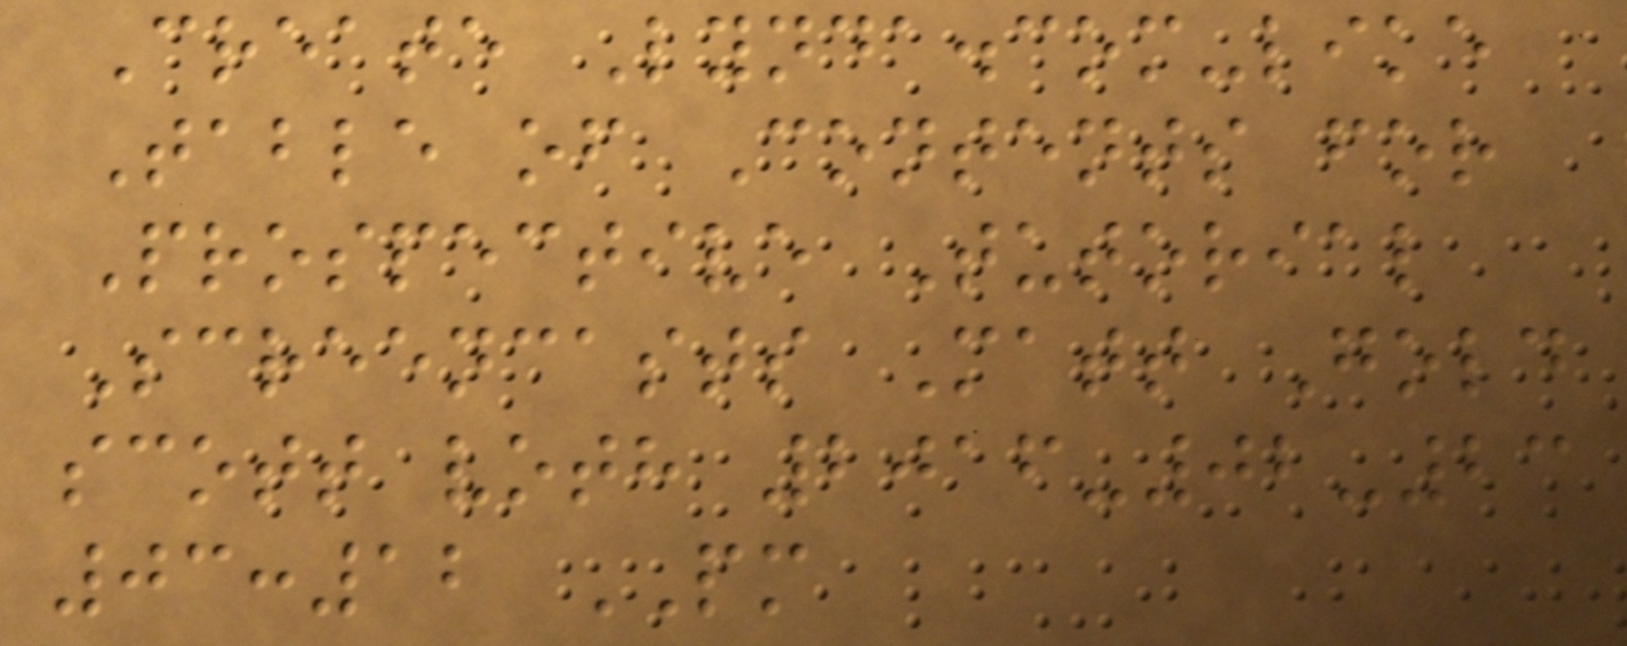Create Lynda.com-like
Table of Contents for
Prospective Tutorial
Screencasts Matt Gold
scott voth 2016-02-23
03:12 PM
